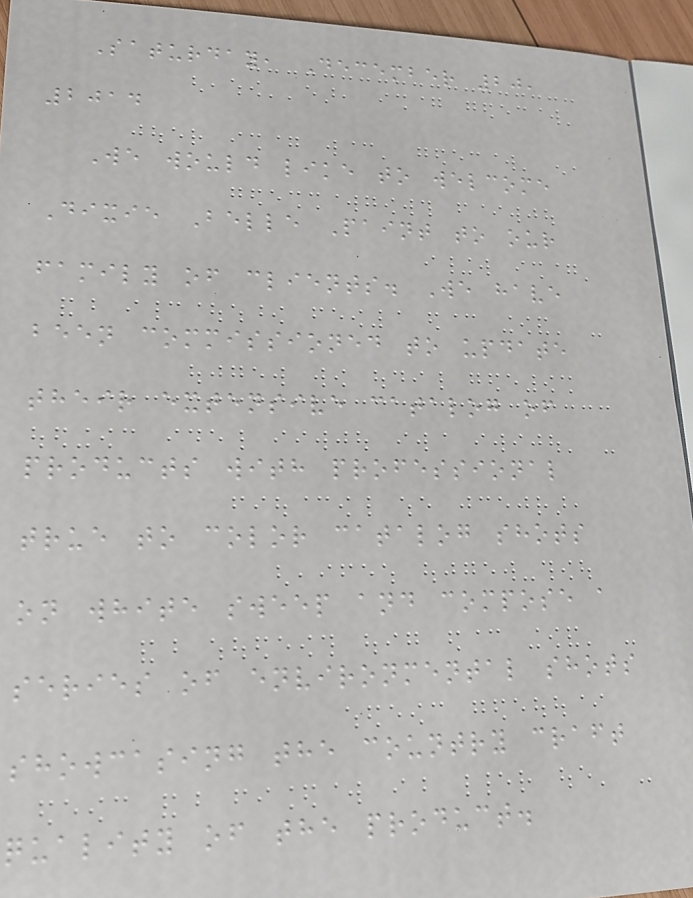Saturday, December 20,
2014
We would like to welcome
Dixie Belle Paint to our
family of clients. We have
been commissioned to update
their extensive catalog of
products with professional
true to color catalog shots
on white sweep and compose a
series of environmental shots
showcasing the country craft
quality of the product.
